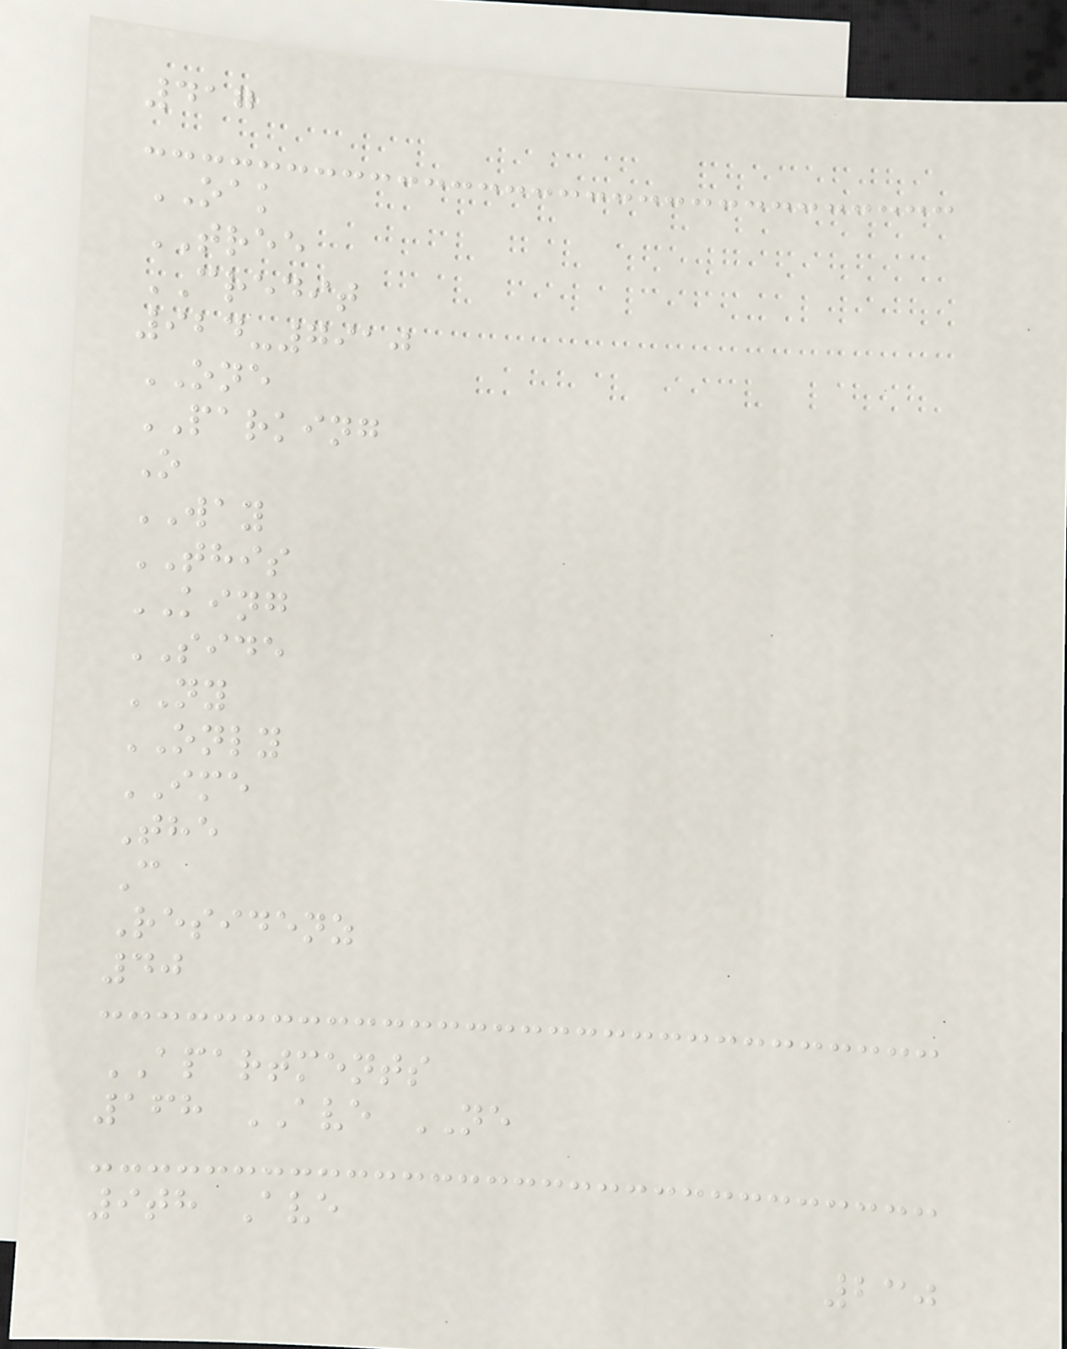417
OAK
TREE
CREDIT
924-7910
ONE
PARKING
O
WAY
THIS
KING
SIDE
NY
ONLY
IME
The
C
Residenz
40
APARTMENTS
168 AVE NE
9th Ave
230
